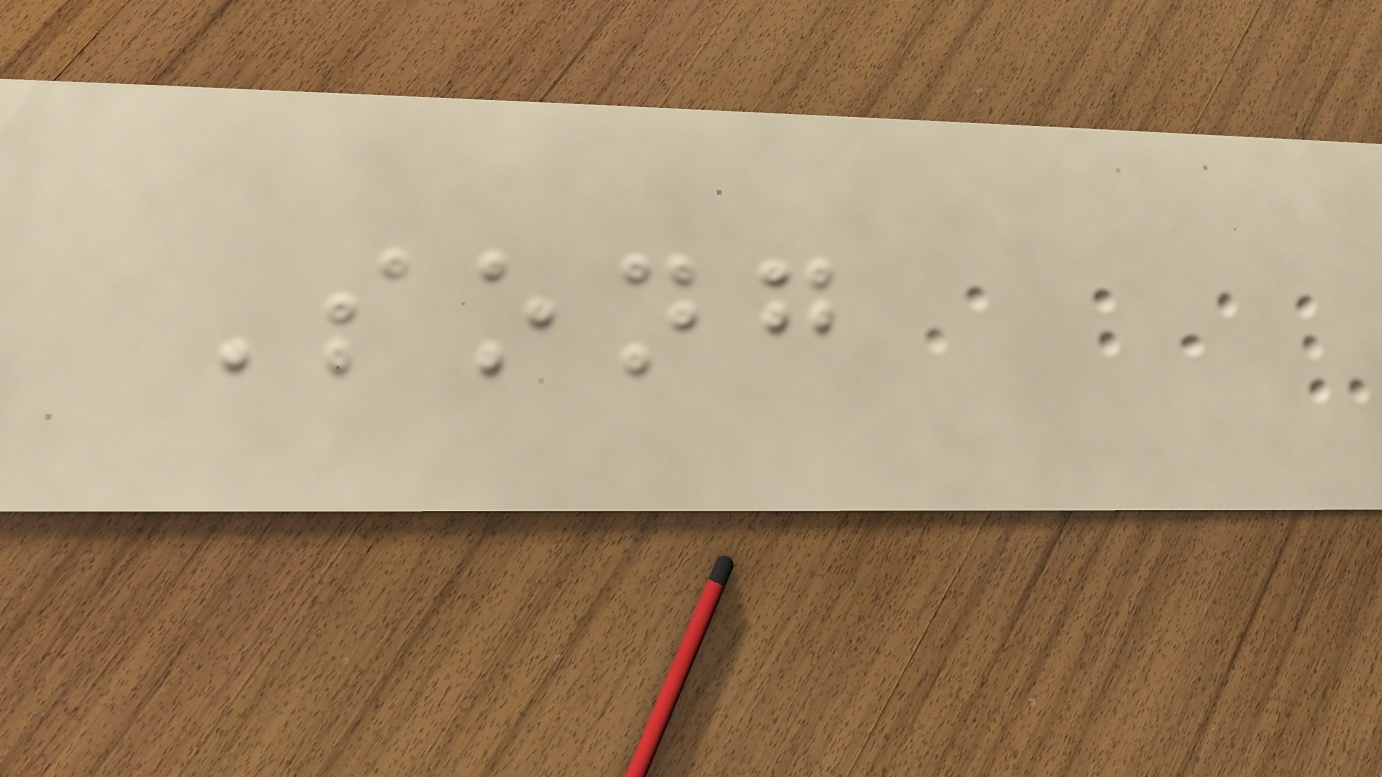Song
